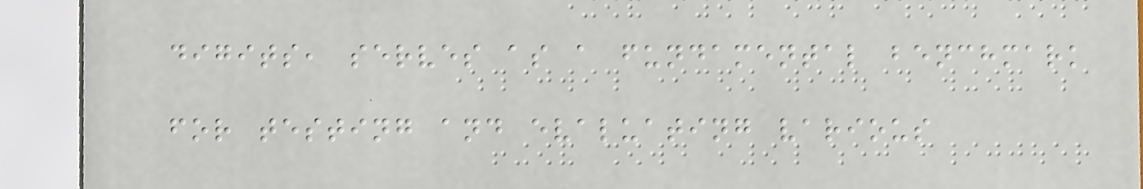digits, serves as a fundamental benchmark
for testing and evaluating various
